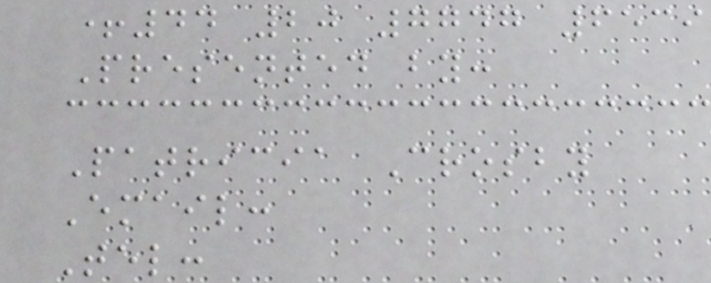+44 20 7747 6539
Presented by:
Patricia Crosby
Email:
Tel:
